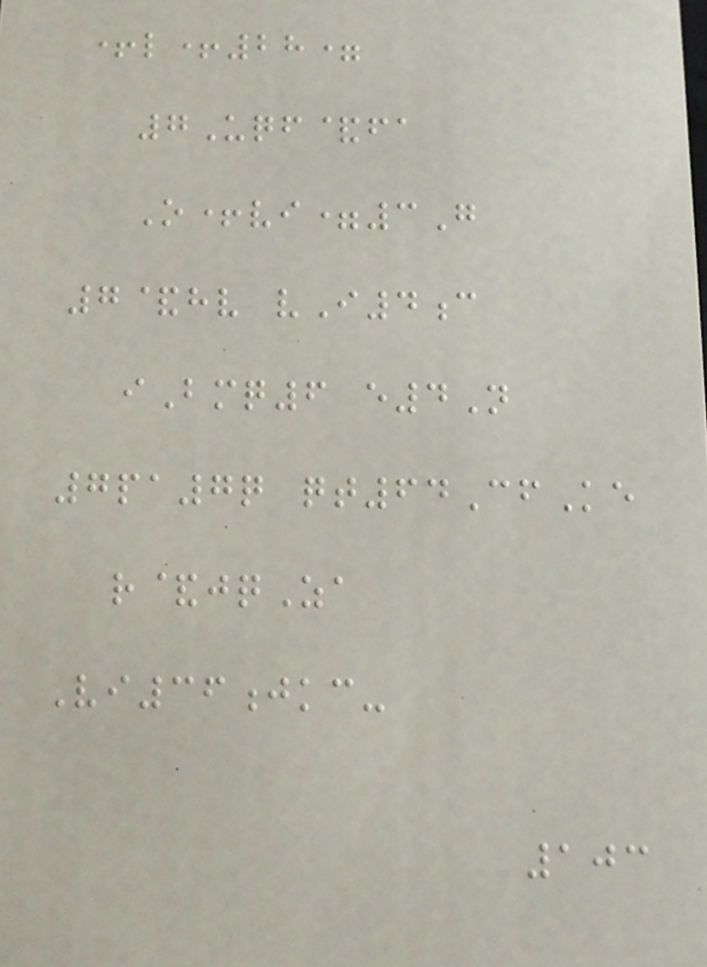+l+28=
7Uqf&fa
O+vi=3G
7&hv vI4c
iBmq6 e4N
7pa7q qt64CfKe
r&jqZa
Vi36jkc-
103
